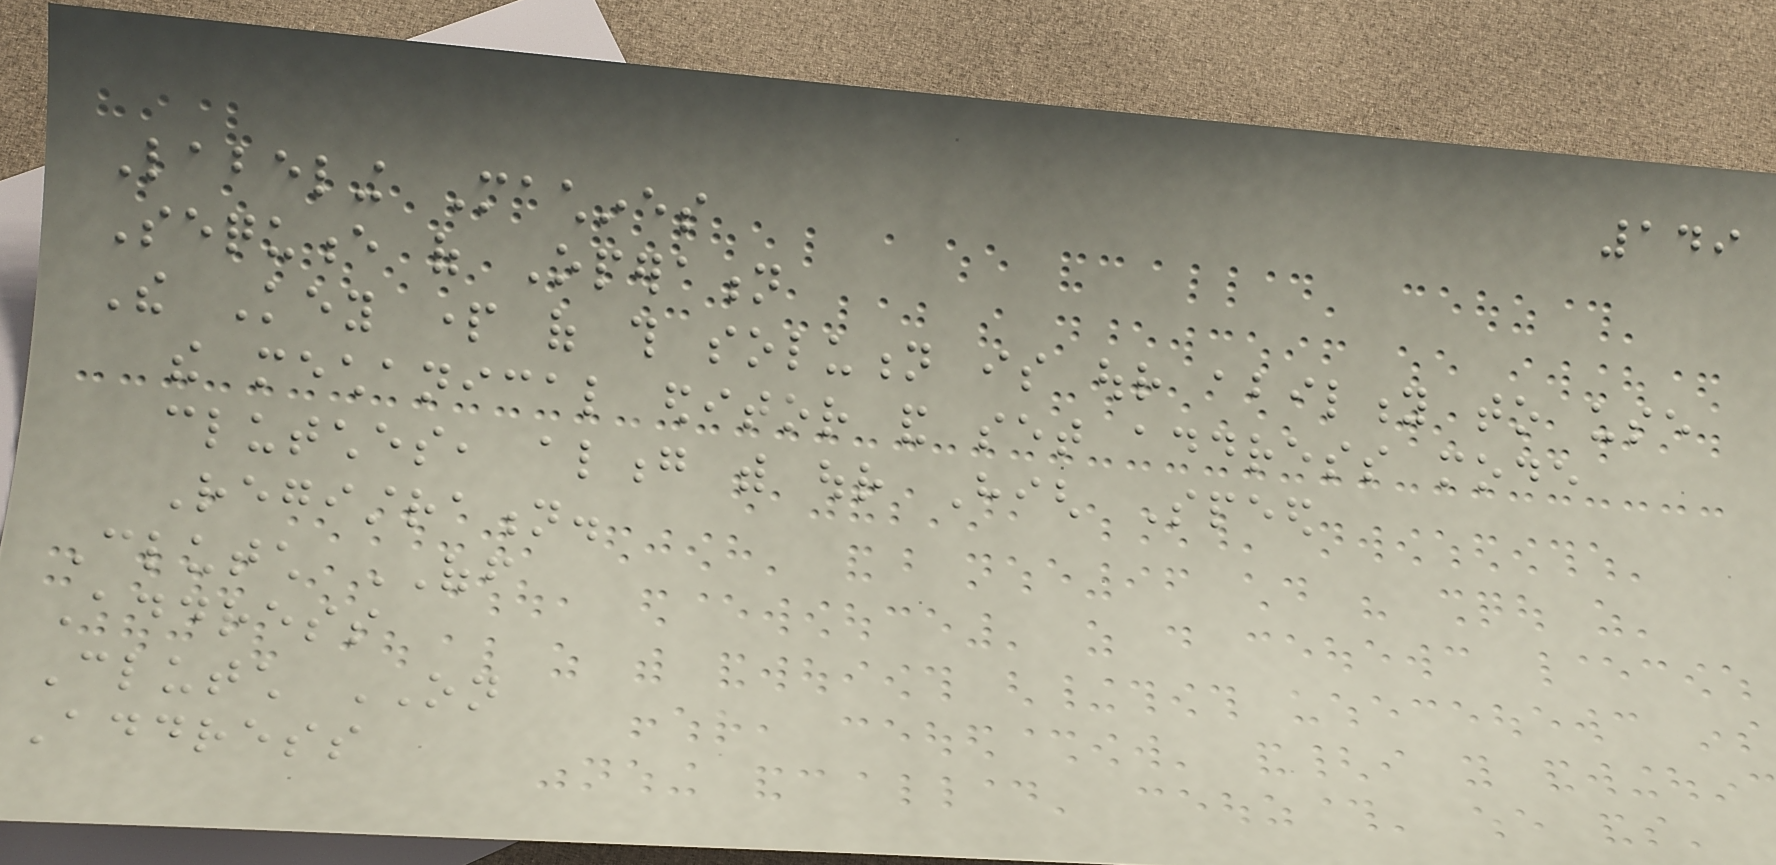149
Labeling Machines
Sequence of Operation
The Key part of this solution is our ability to use
the mechanical editor and set address mode
clutches, along with our High Speed
Registration.
Clutch OFF
Address
Clutch ON
Address
